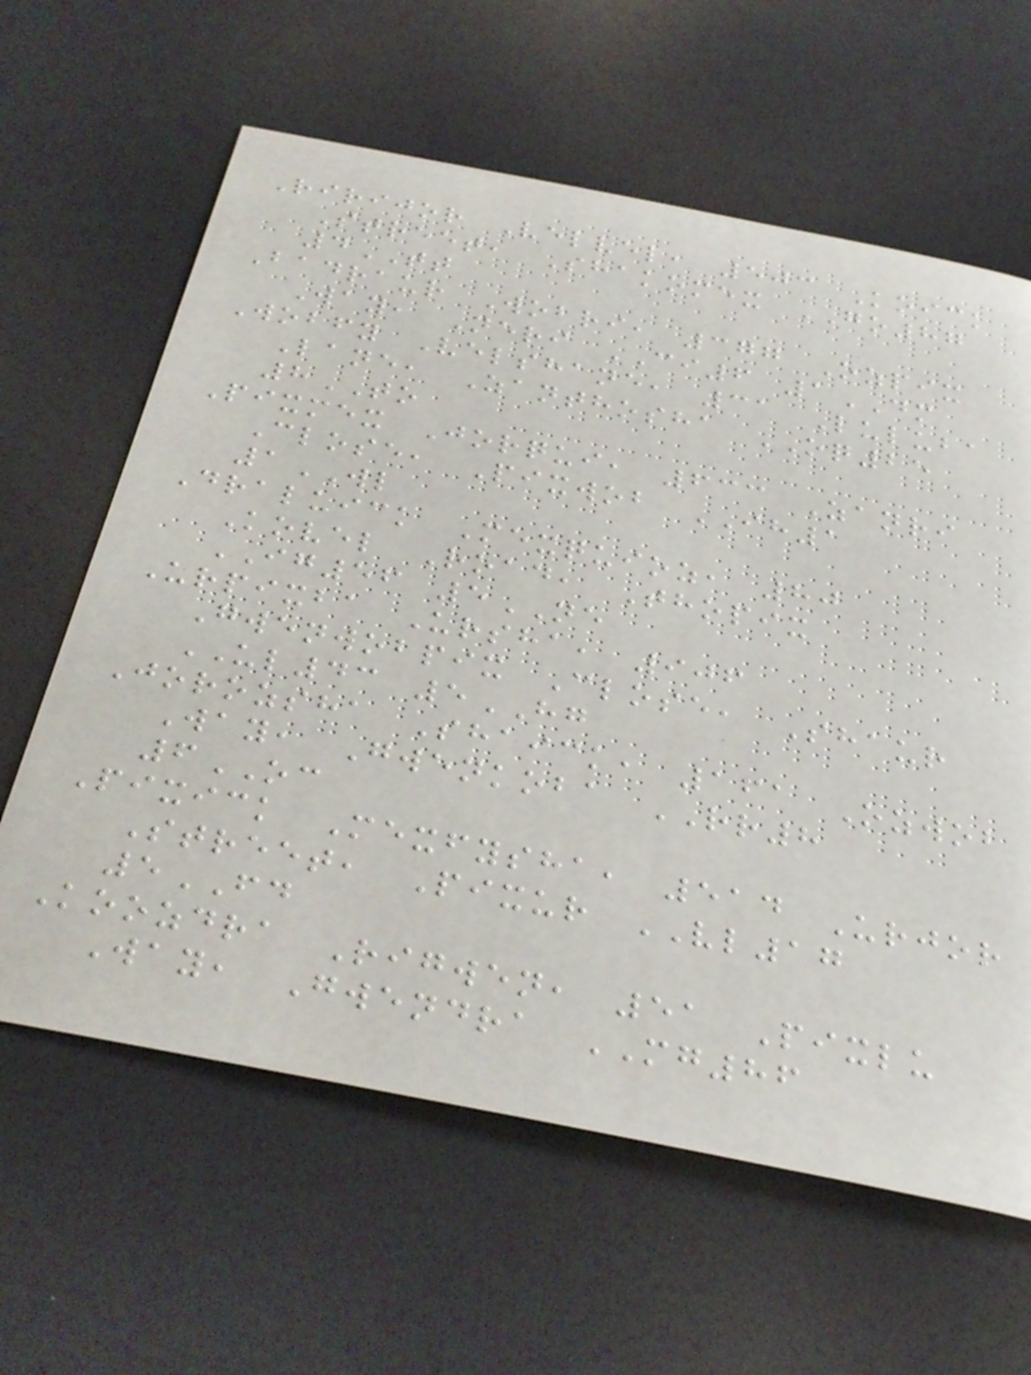Ririjor Velvel, 503 Koick
Street, Shakomex GO87
4TT
Badraur Wobri, 377 Ozpix
Way, Neri CI6 1DM
Wobfy Velshane, 31 Luluba
Lane, Zanthosha OQ25
8TO
Pixmex Jorqui, 633 Zanri
Close, Pixwob IH1
1WL
Draluick Mexquioz, 80
Kovel Road, Thopix
IG56 5NE
Urpixba Ursha, 906
Gwenwobpix Close, Shaur
UL43 5HG
Jorozsha Shaick, 161 Ozwob
Way, Gwenkoba RR8
6OC
Pixick Mexfysha, 514 Urjor
Street, Pixur VL17
5FD
Koozdra Rigwen, 51 Pixlu
Way, Gwendra MG86
